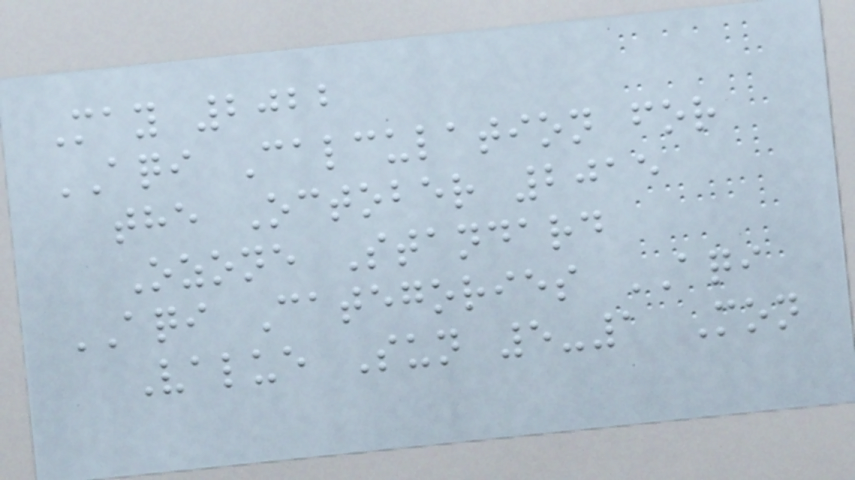May 2022
AQI Calculation for
the October 2015
Ozone Standard
AQI Categories AQI
Value Sun 5-1 Mon
